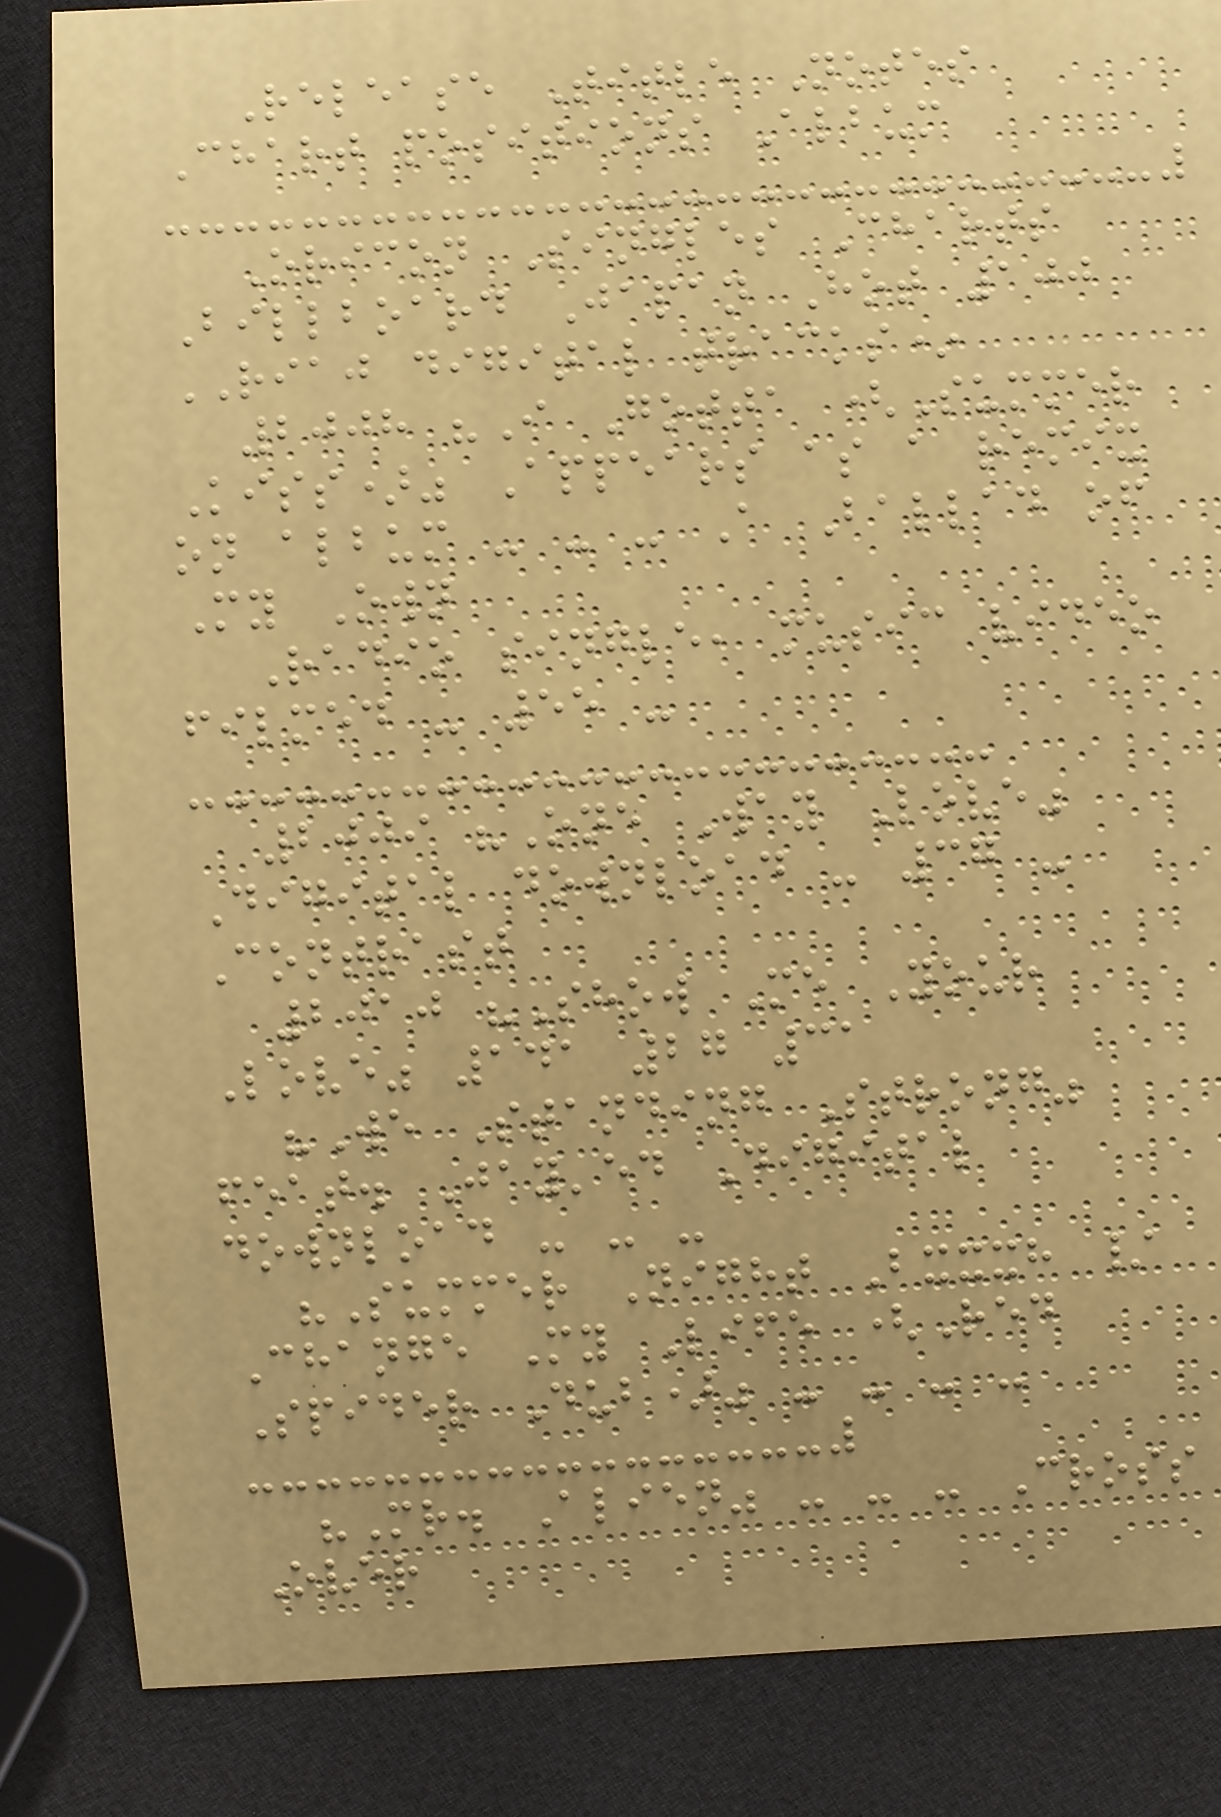Release Title Notes
Chart positions Album
Oricon Singles Charts
Billboard Japan Hot 100
RIAJ digital tracks*
2008 "I Gotta (Summer
Kiss)" Appears as a remix
on album - - - A Ballad of
My Own
Radio single, music video
filmed - 55 -
2009 "One Way Love"
Digital download - 37 -
Contrast
2010 "Show Me Your
Love" 141 27 31
"We Standing Strong"
feat. Jay'ed Digital
download - - -
"Summer Night Bxxxh /
Change My Life (Red
Spider Dub)" - - - -
"Mr. Alien" - - - Cross
Over
